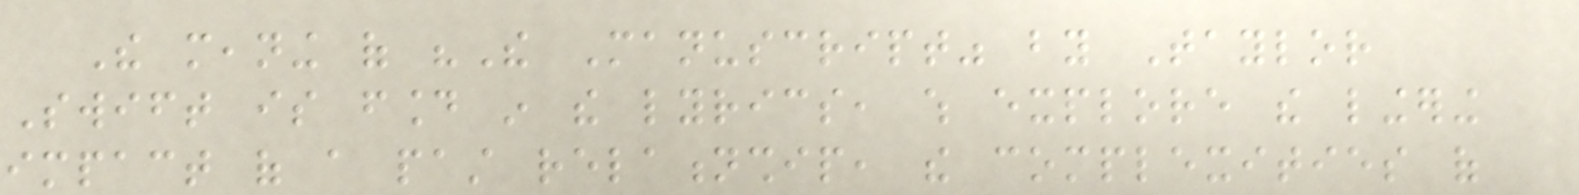The meaning of "The Manuscript" by Taylor
Swift is found in the lyrics, which explore the lingering
impact of a past relationship, the complexities of
